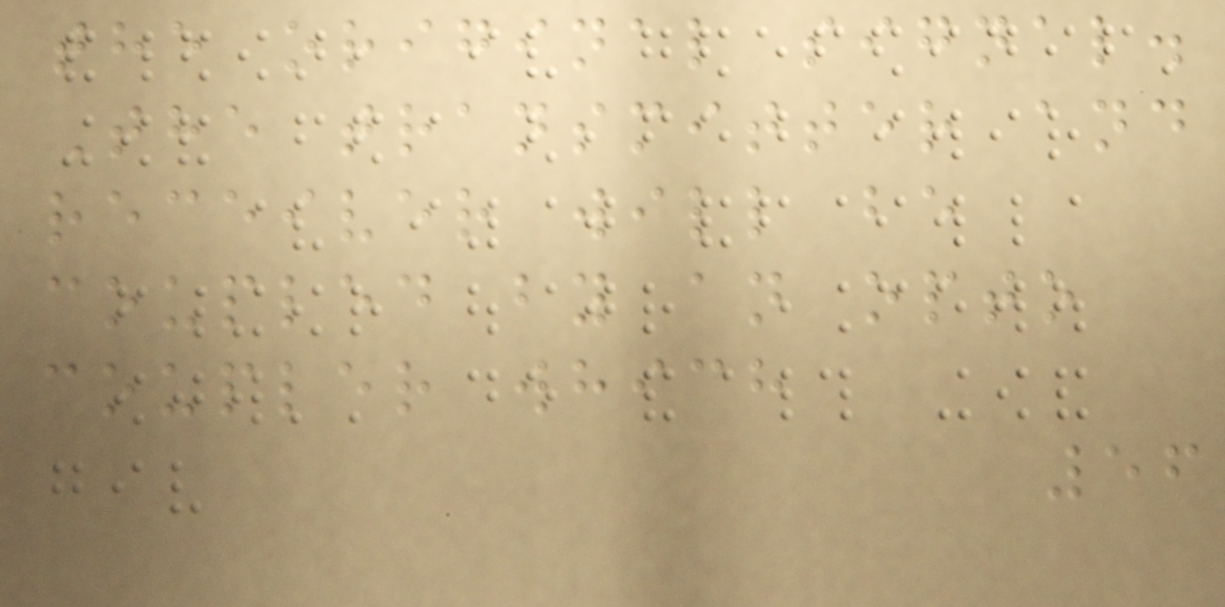the original signal.
The transmitter and
receiver will be
coupled by an opto
coupler which
56
